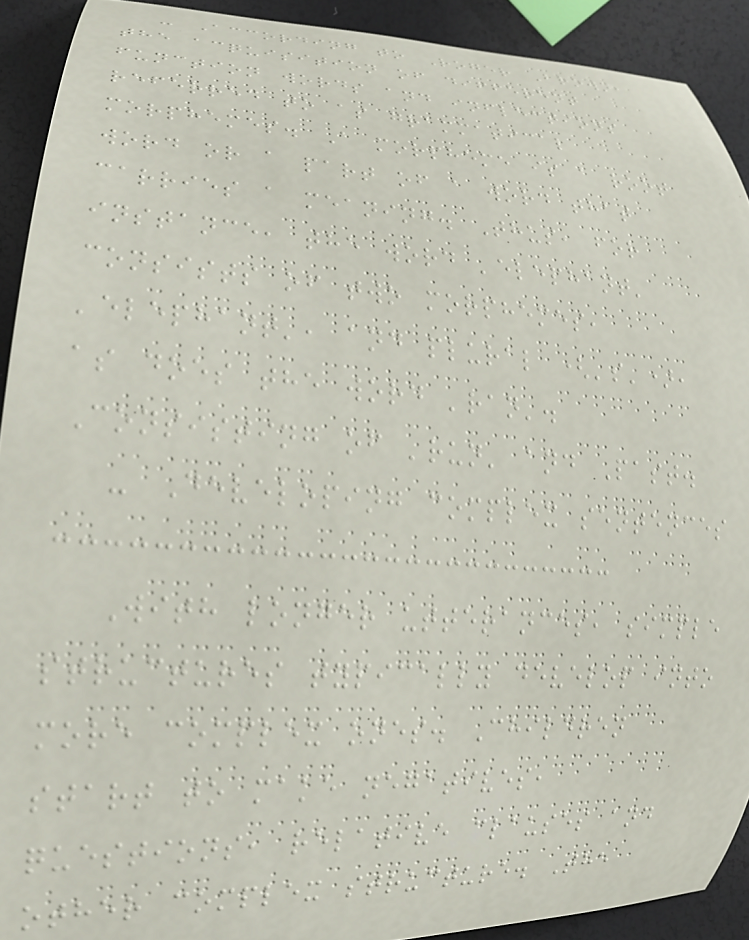- According to Roger Brown,
the acquisition of different
function words and inflections
referred to as grammatical
morphemes. A morpheme is a root
word or a part of a word that
carries a meaning. Thus, for
instance, the word 'elephant'
consists of two morphemes,
'elephant', and plural ('s'),
as does the word 'ran'.
Consisting of 'run' and Past.
- Developing complex sentences
With longer utterances, simple
structures typically develop into
more complex ones. Children
start to make negatives,
questions, relative clauses and
other complex structure. The
